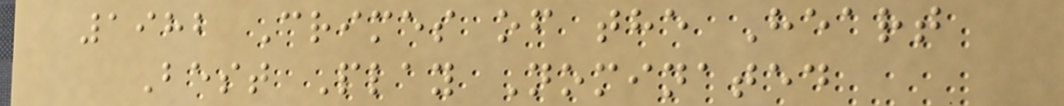1982 Crimes of the Heart
Best Play Nominated
